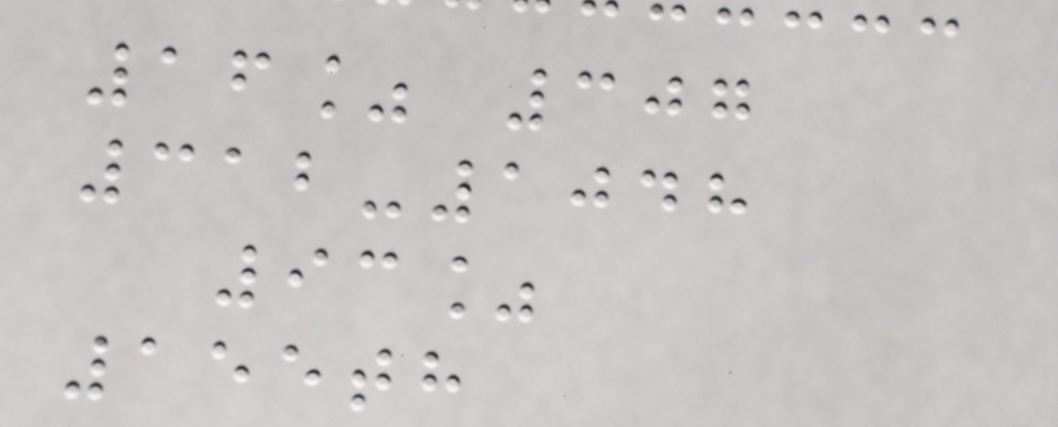16% 307
312-1048
93%
155th
